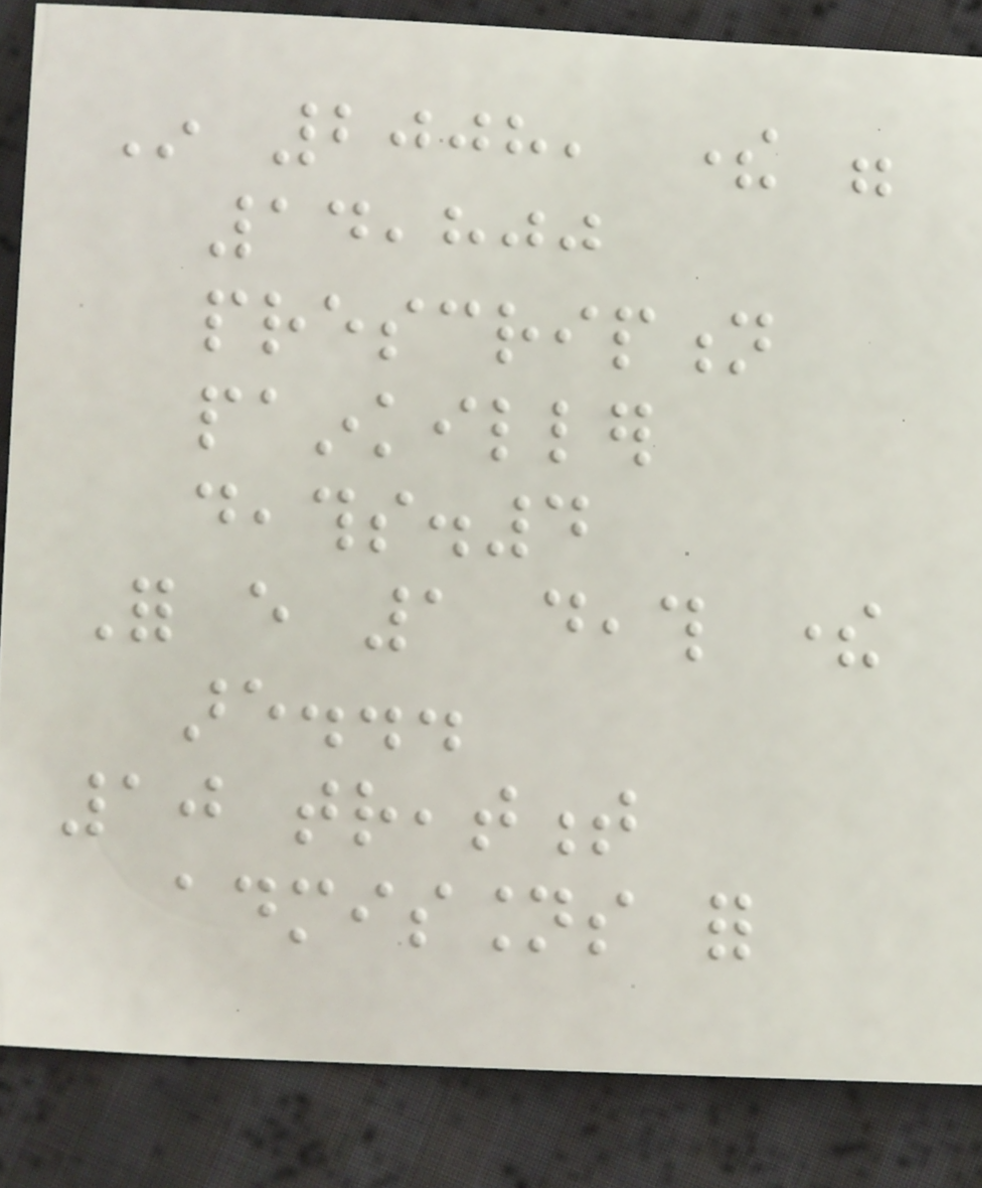In 2008, there were
14,800
prescription
painkiller
deaths.4
For every 1 death there
are...
10 treatment
admissions for
